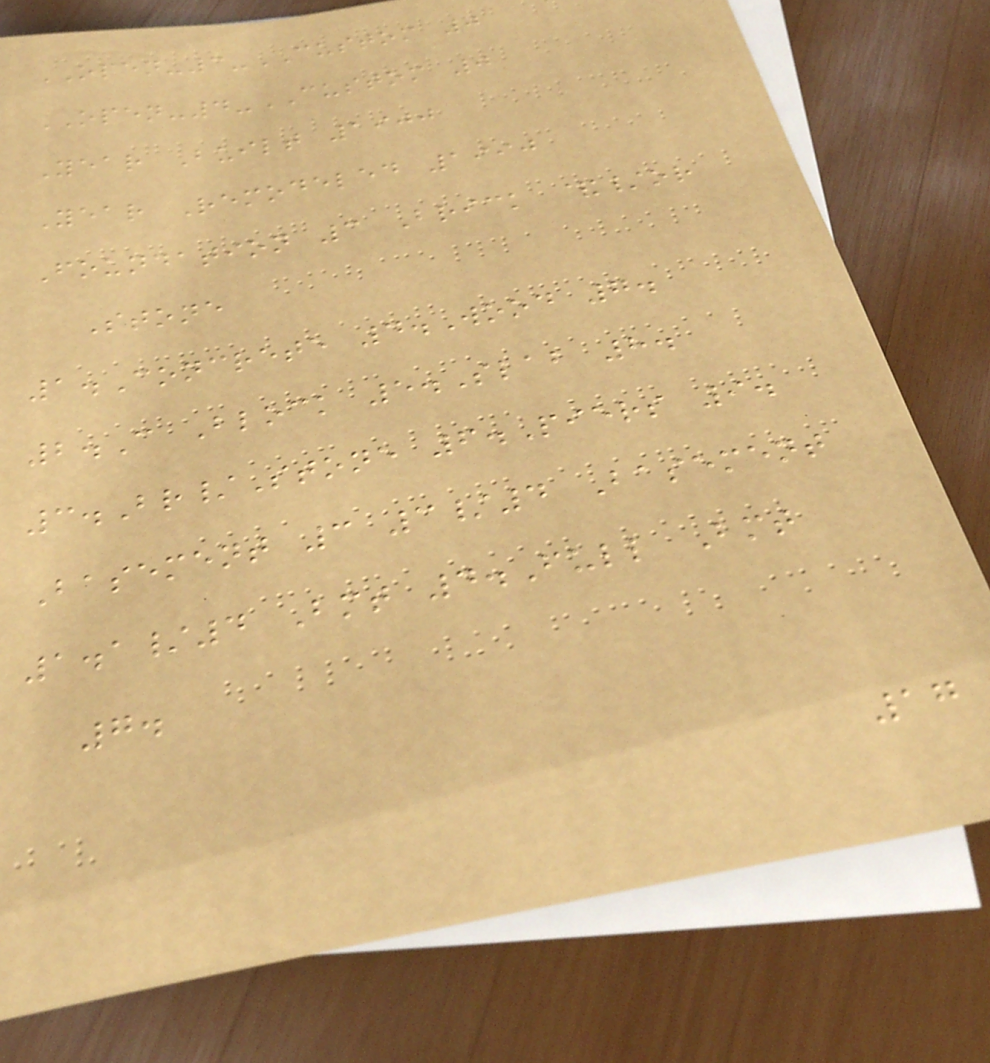OPEN-3-CUSTOM 0
OPEN-4-CUSTOM 0
Year Built 1900
Year Remodeled 1990
Foundation 3 Brick &/or
Stone
1.Concrete 4.Wood 7.
2.C Block 5.Slab 8.
3.Br/Stone 6.Piers 9.
Basement 3 3/4 Basement
1.1/4 Bmt 4.Full Bmt
7.
17
